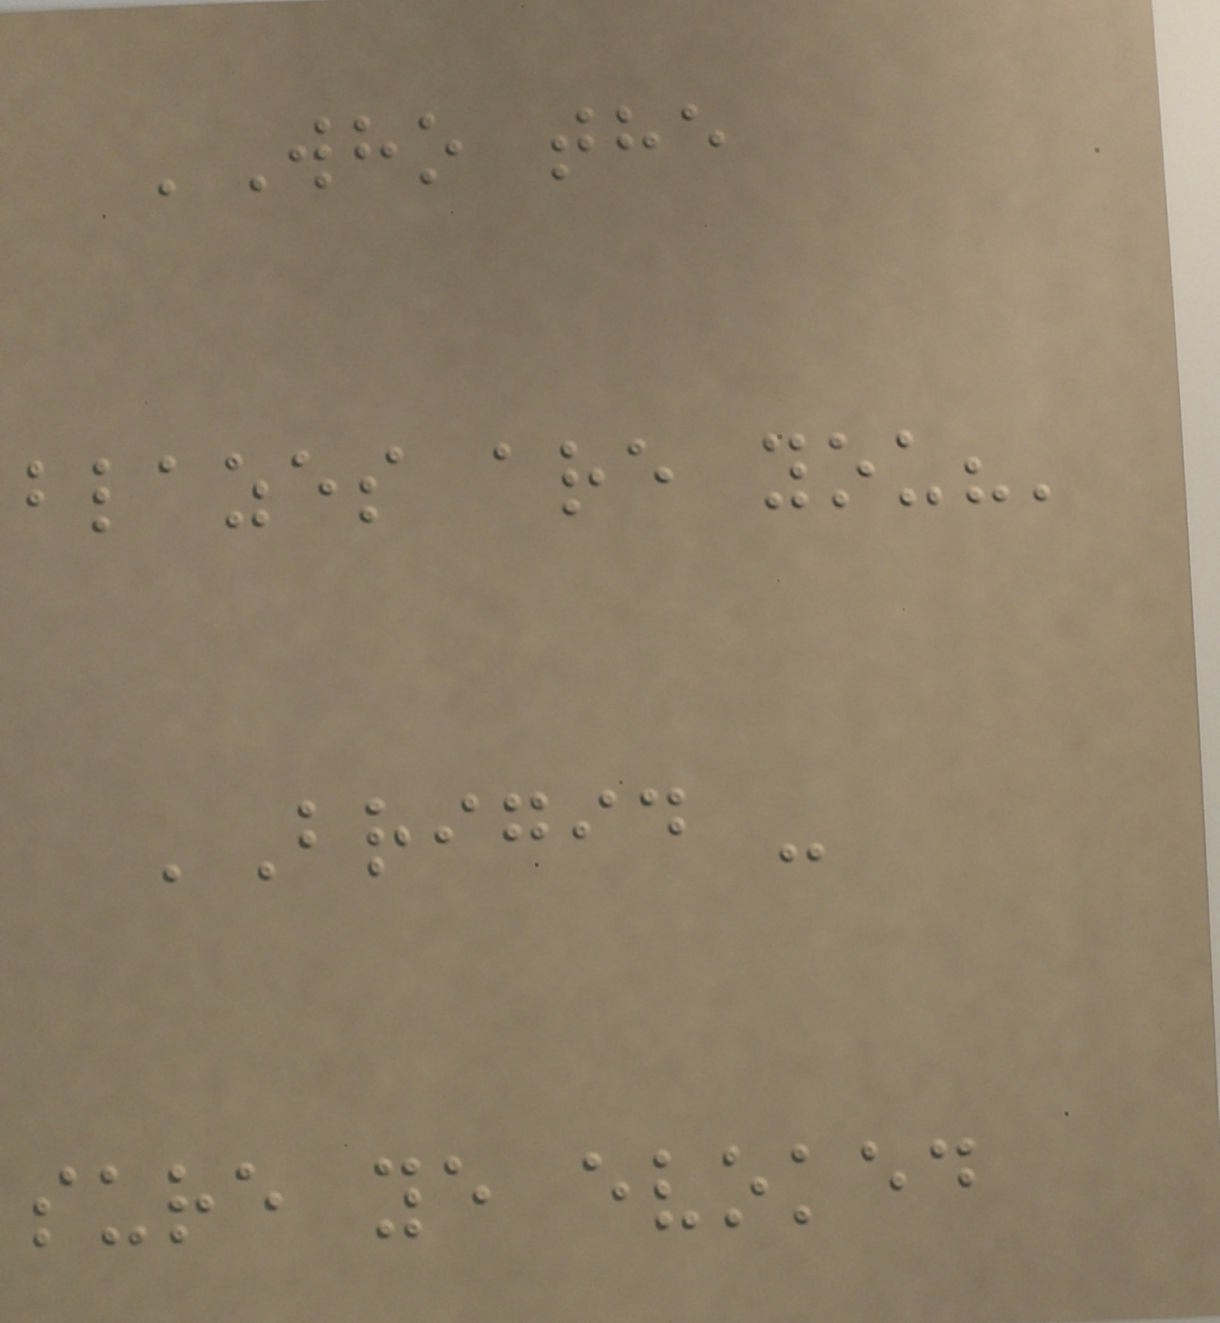'Who the
blazes are you?'
'Brigid -
sure ye evoked
